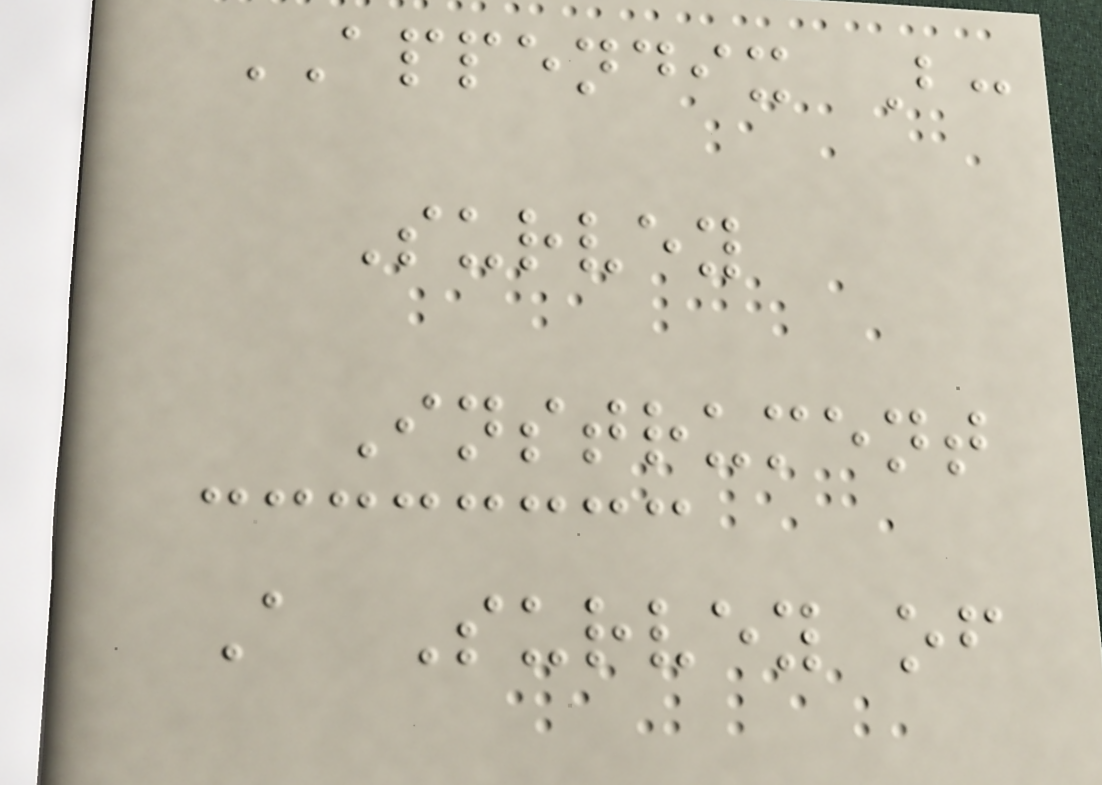APPENDIX B:
Survey
Instrument
A Survey of
